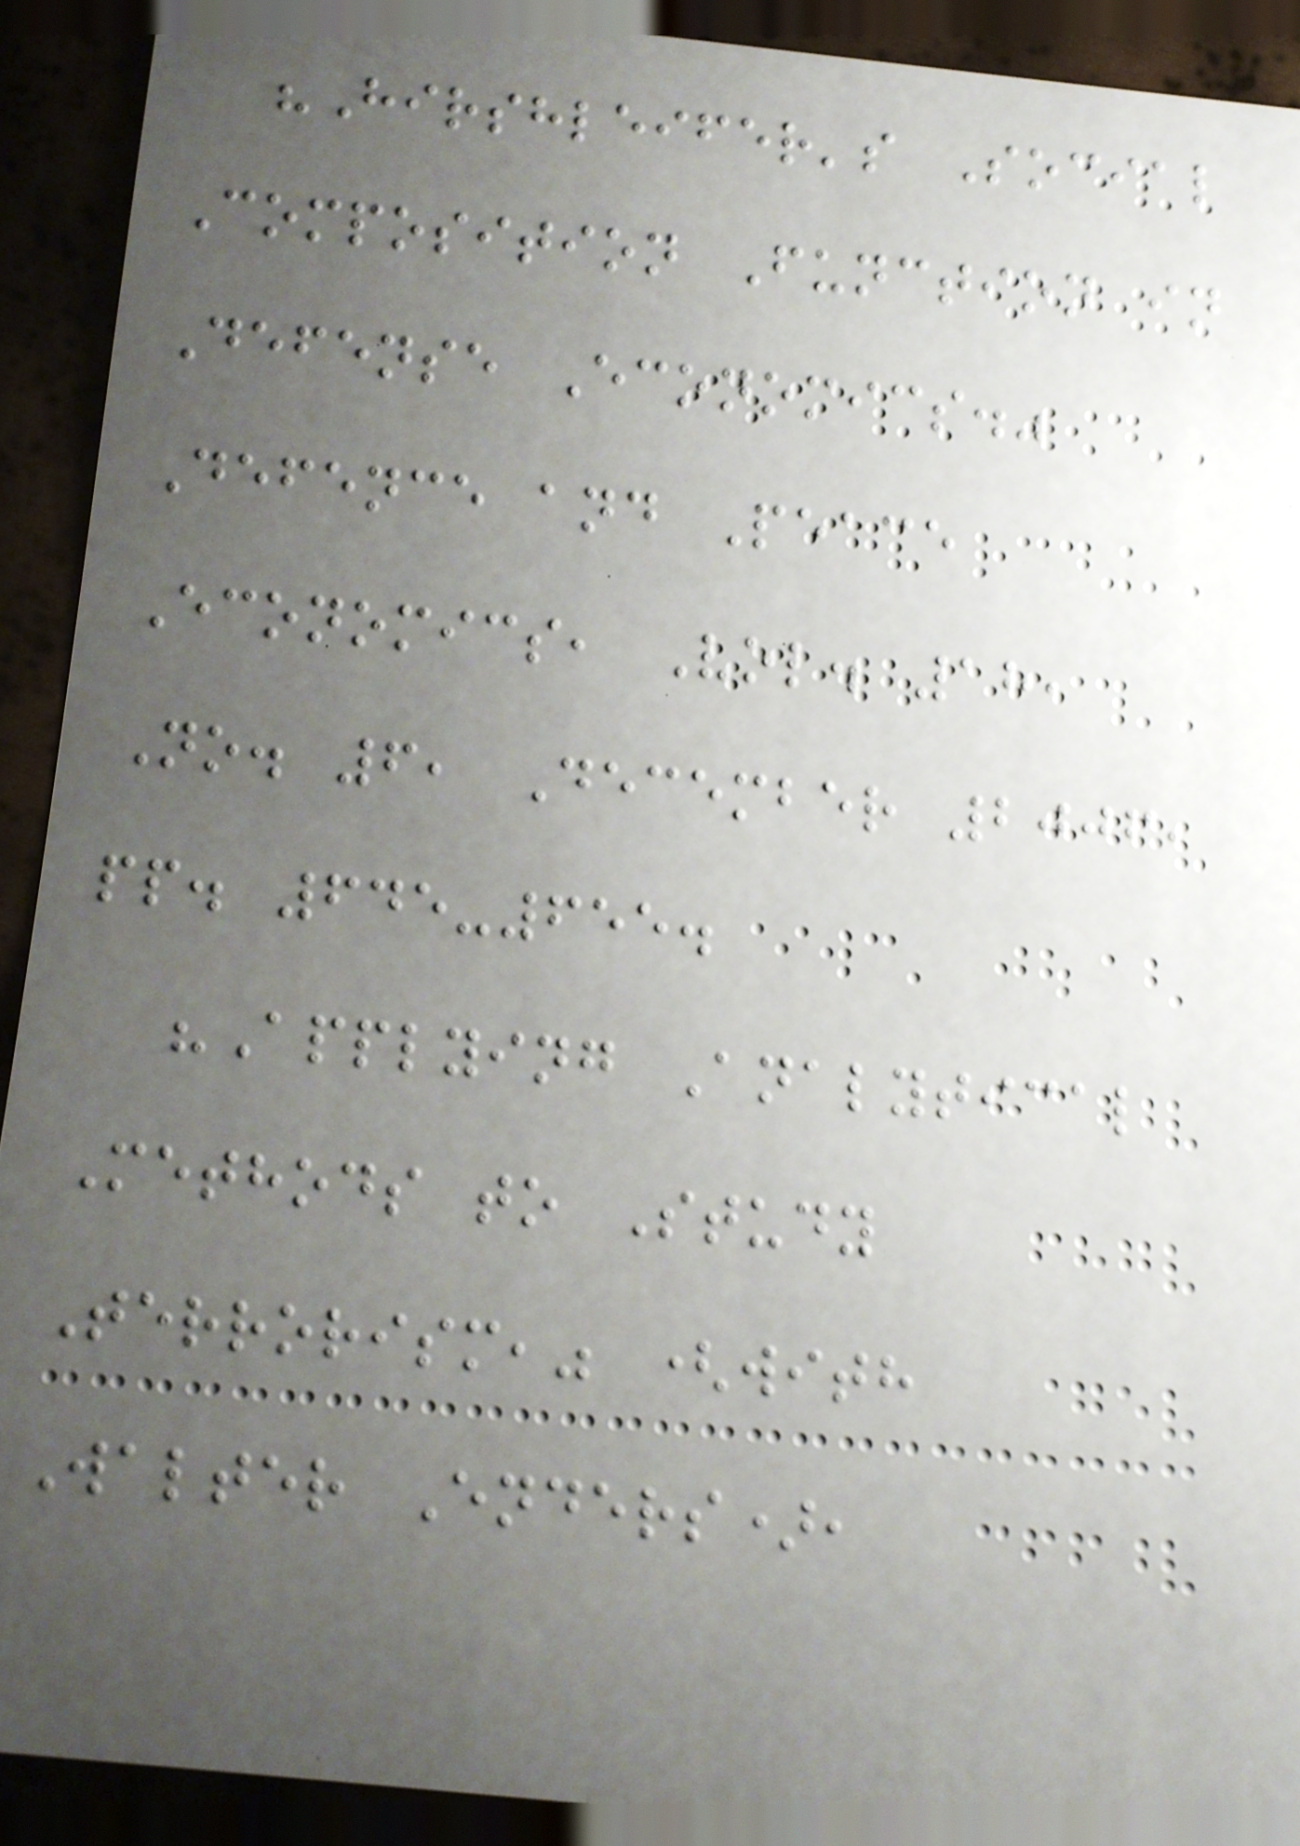"Hirshleifer's Social
Composition Function in
Defense Economics."
Defence and Peace
Economics, Vol. 18,
No. 6, December 2006,
pp. 645-655.
"Applying Analytical
Methods to Study
Terrorism," (with
Walter Enders),
